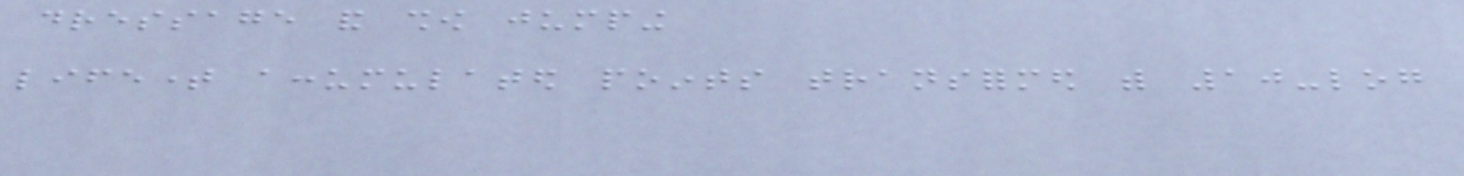dressage and show jumping
lifetime accumulated points transformed with 10-log
